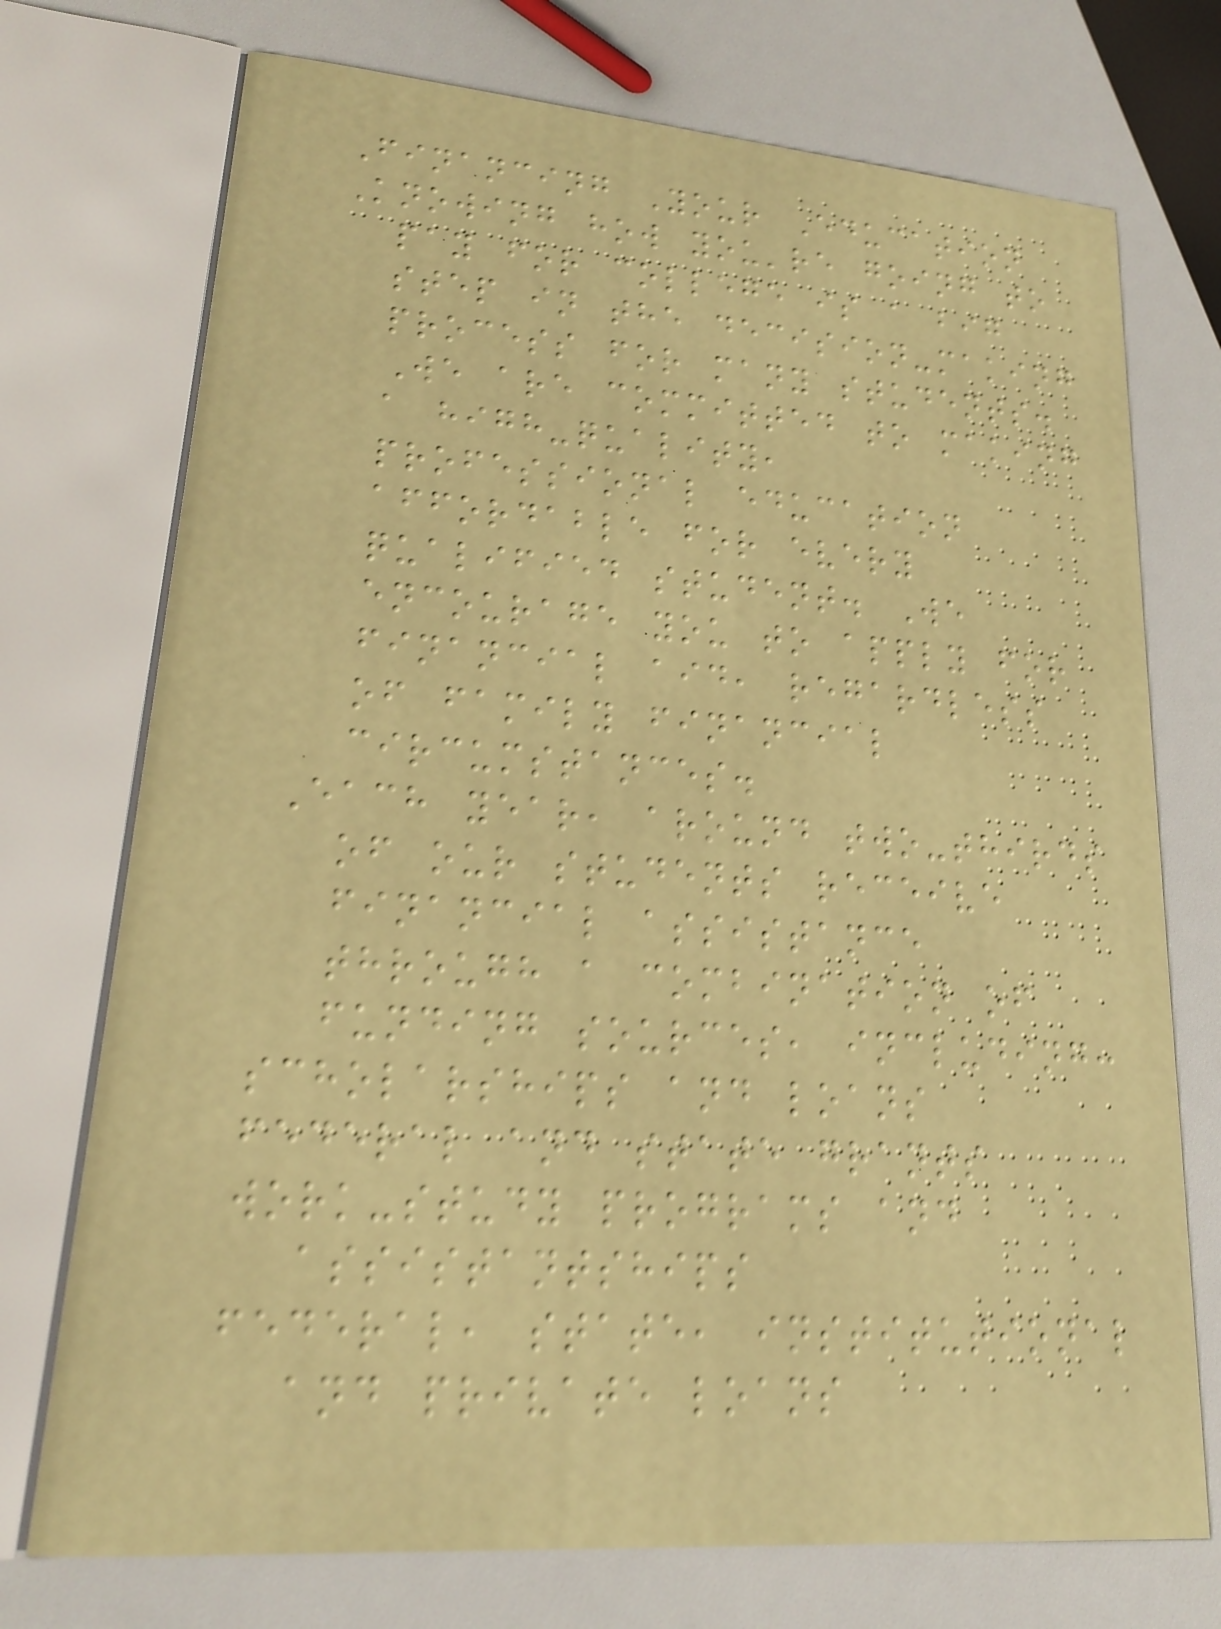Financing Your Education
Knowing how you're going to
pay for college is a big
step in the decision-making
process for many students.
We are committed to making
a high-quality,
professional education
affordable for every
qualified student. We
encourage you to apply for
financial aid, regardless
of family financial
circumstances.
Each year, around two-thirds
of our students receive
financial assistance
through a combination of
funding sources, including:
scholarships and loans
federal and state grants
work-study programs and
assistantships
federal, state, institutional
and private loans
